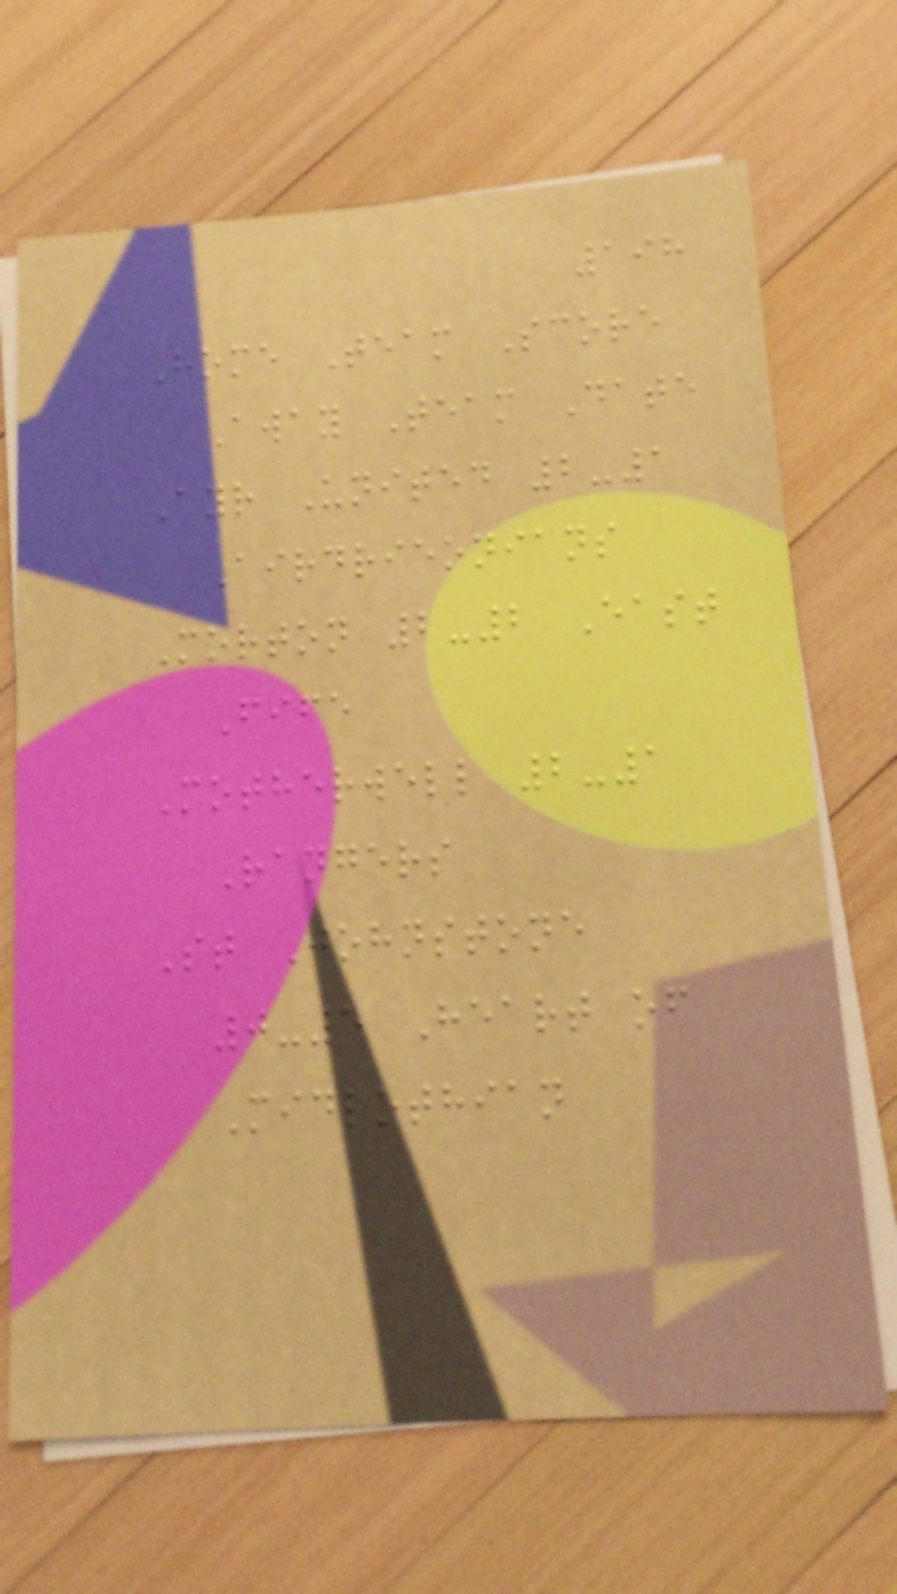198
Home Team Score
Away Team Date
Ayr United 2-1
Airdrieonians
Morton 2-2 East
Fife
Motherwell 2-1
Rangers
St Johnstone
0-5 Heart of
Midlothian
